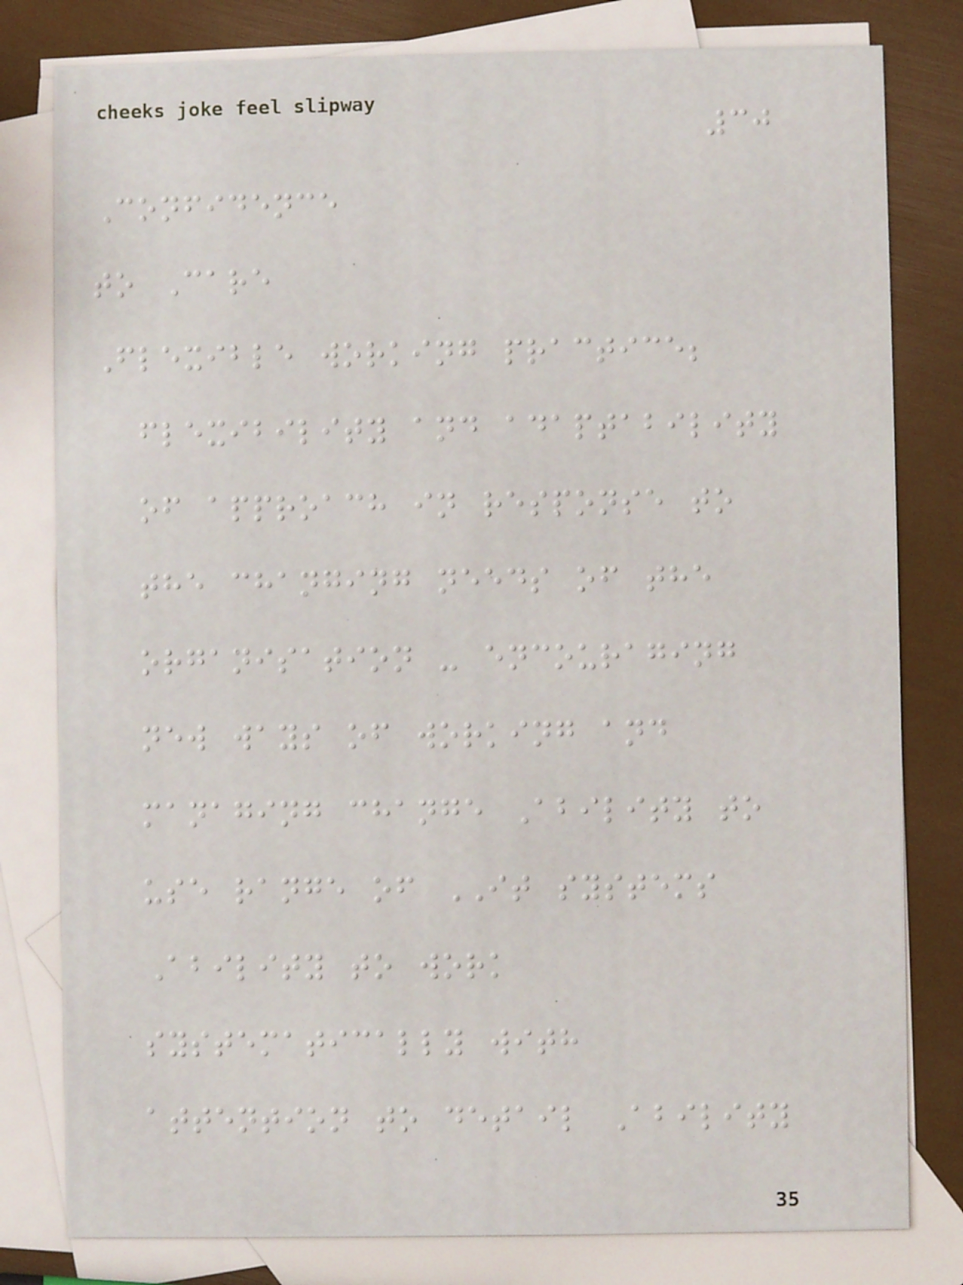30
Confidence
to Care
Flexible working practice;
flexibility and adaptability
of approach in response to
the changing needs of the
organisation - encouraging
new ways of working and
managing change Ability to
use range of IT systems
Ability to work
systematically with
attention to detail Ability
